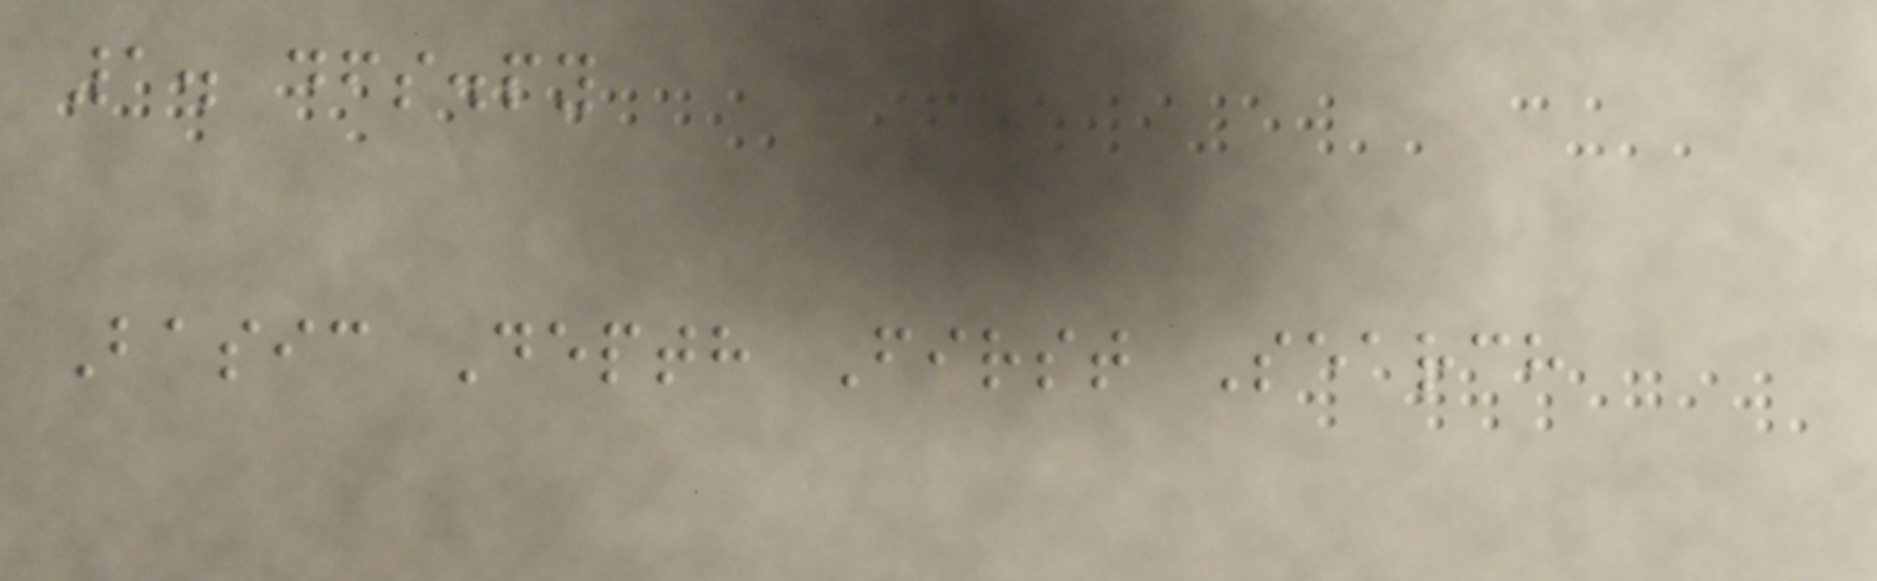1. dfs.py
Basic Depth First Search
